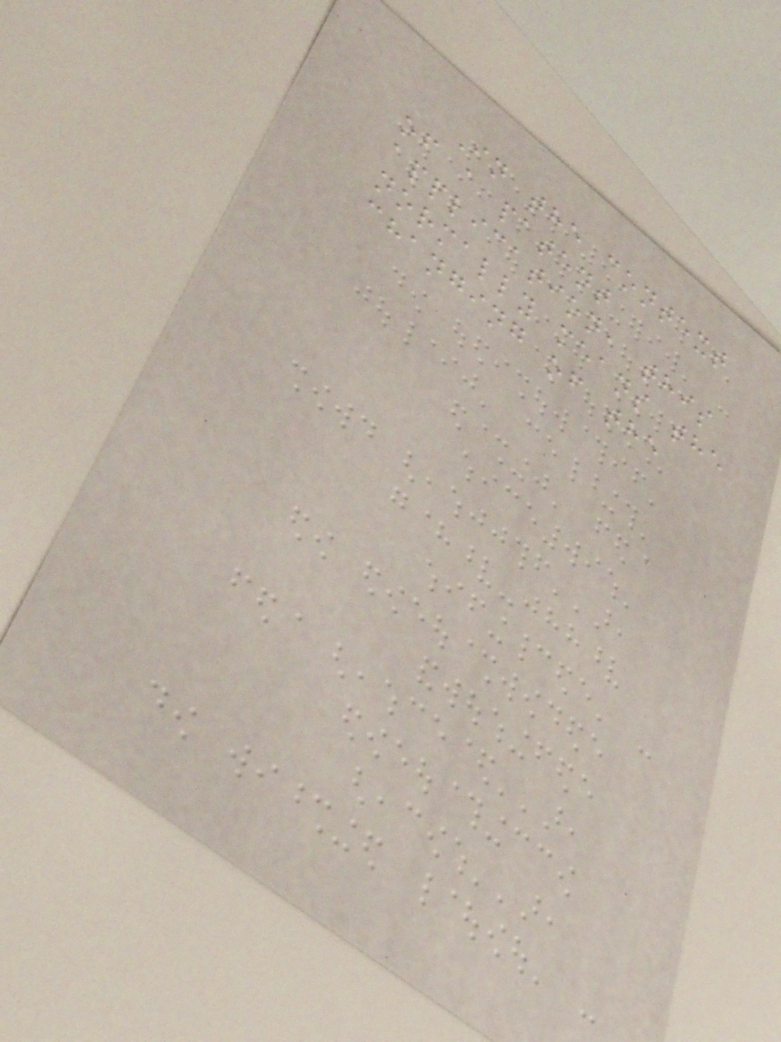In the context
of a patent
application, this
normally means the
changing of the
